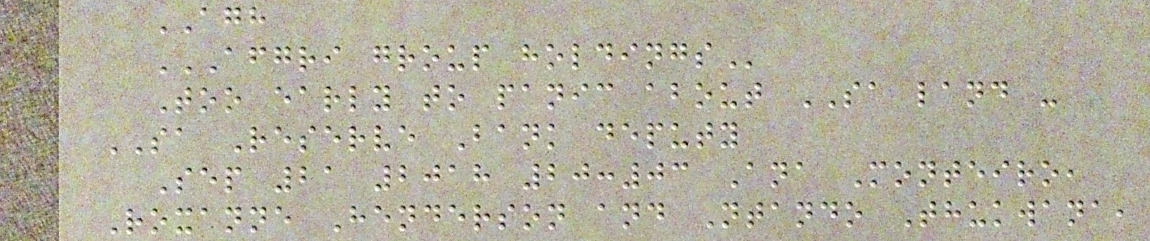AGH
AFGRI GROUP HOLDINGS
Too early to panic about SA land -
SA Reserve Bank deputy
Sep 21 2018 20:03 Ana Monteiro,
Roxanne Henderson and Ntando Thukwana,
